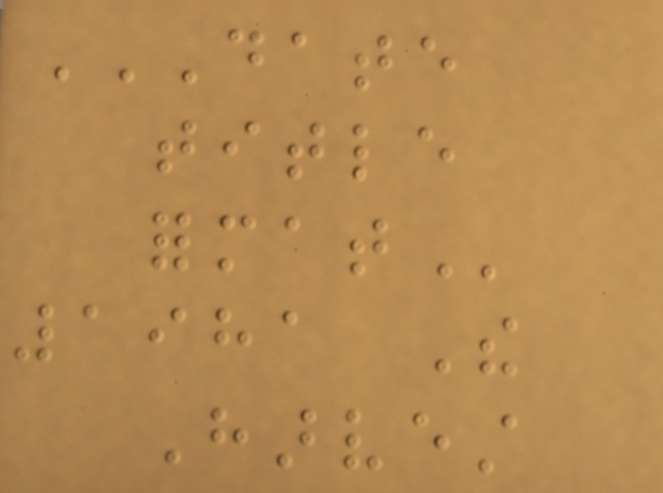DATE
TITLE
FORMAT
1981 The
Harvest
